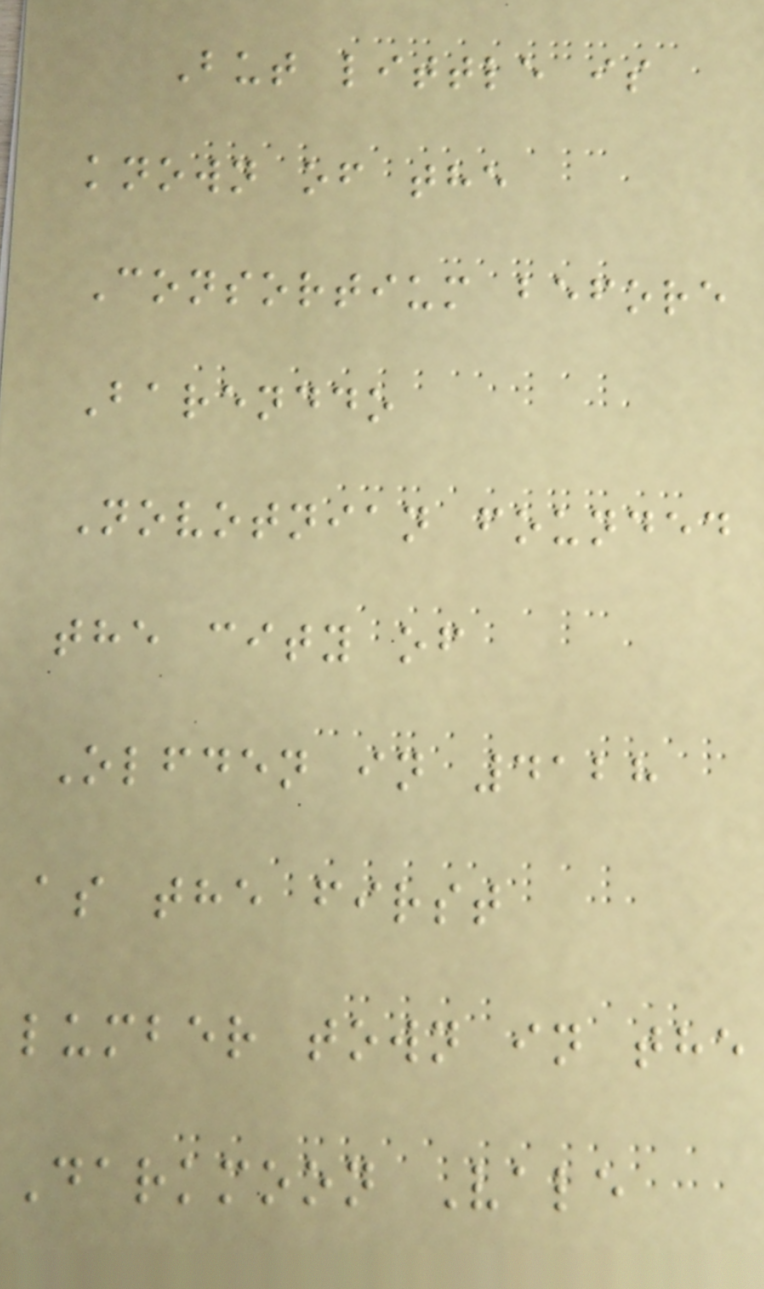But little is
known of the
Consortium before
Barenddo
Novotnian founded
the city of
Olfden in 4128
as the first
lumber town in the
Darkmoon Vale
